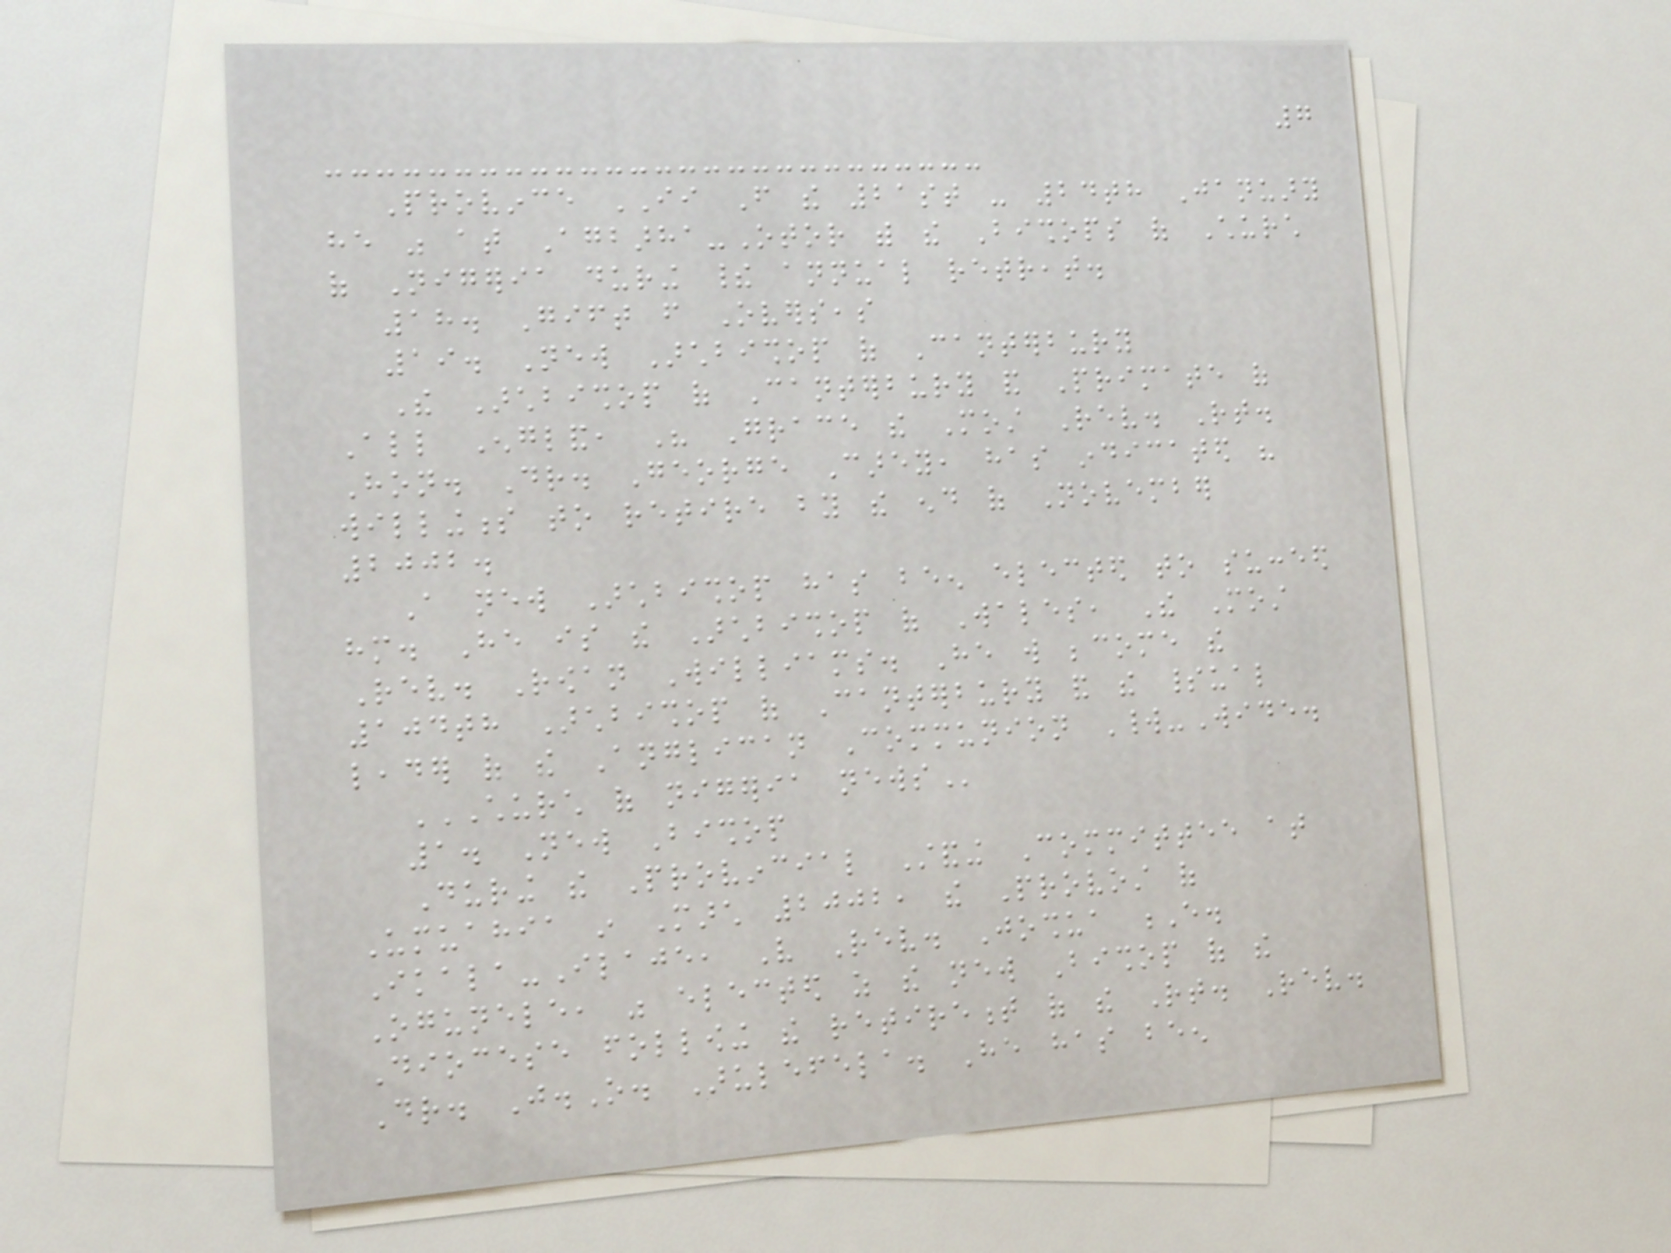7
Province II From the 21st - 24th January
he was at Agbarha-Otor with the Bishops of Church
of Nigeria during their annual retreat.
18. Gift from Overseas
19. New Archbishop of Canterbury
The Archbishop of Canterbury and Primate of
All England, His Grace the Most Rev. Rt.
Hon. Dr. George Carey, has indicated his
willingness to retire by the end of November
2002.
A new Archbishop has been elected to succeed
him. He is the Archbishop of Wales, The Most
Rev. Rowan Williams. He will become the
104th Archbishop of Canterbury and the spiritual
leader of the Anglican Communion World-Wide.
CHURCH OF NIGERIA NEWS
1. New Bishop
During the Provincial Standing Committee at
Umuahia in March 2002, the Provost of
Ikala-Ilaje, Very Rev. Joshua E.
Ogunele, was elected as the new Bishop of the
Diocese following the retirement of the Rt. Rev.
Dr. J.O. Arulefela. He has been
